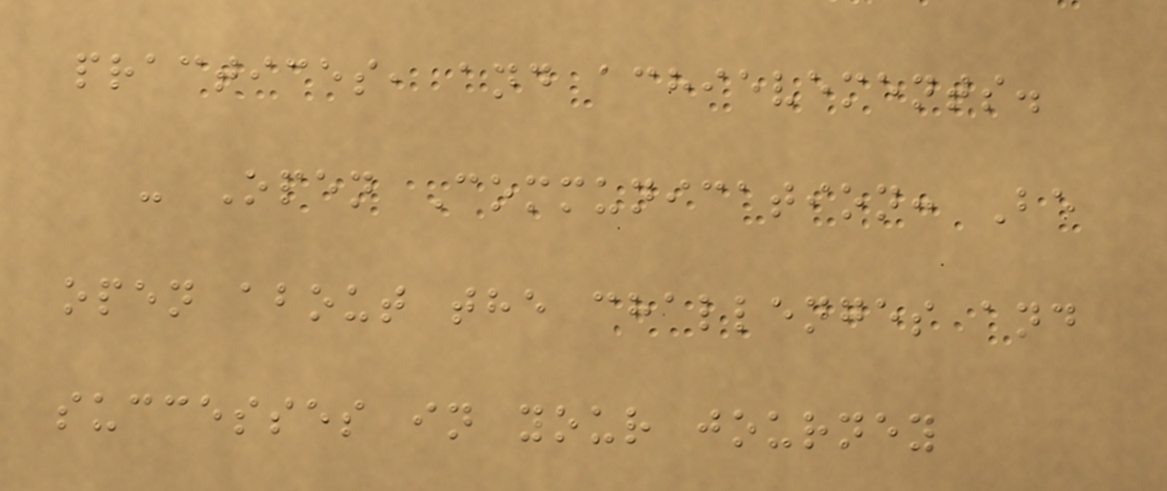practices, and achievements.
- Open Communication: Be
open about the challenges and
successes in your journey
